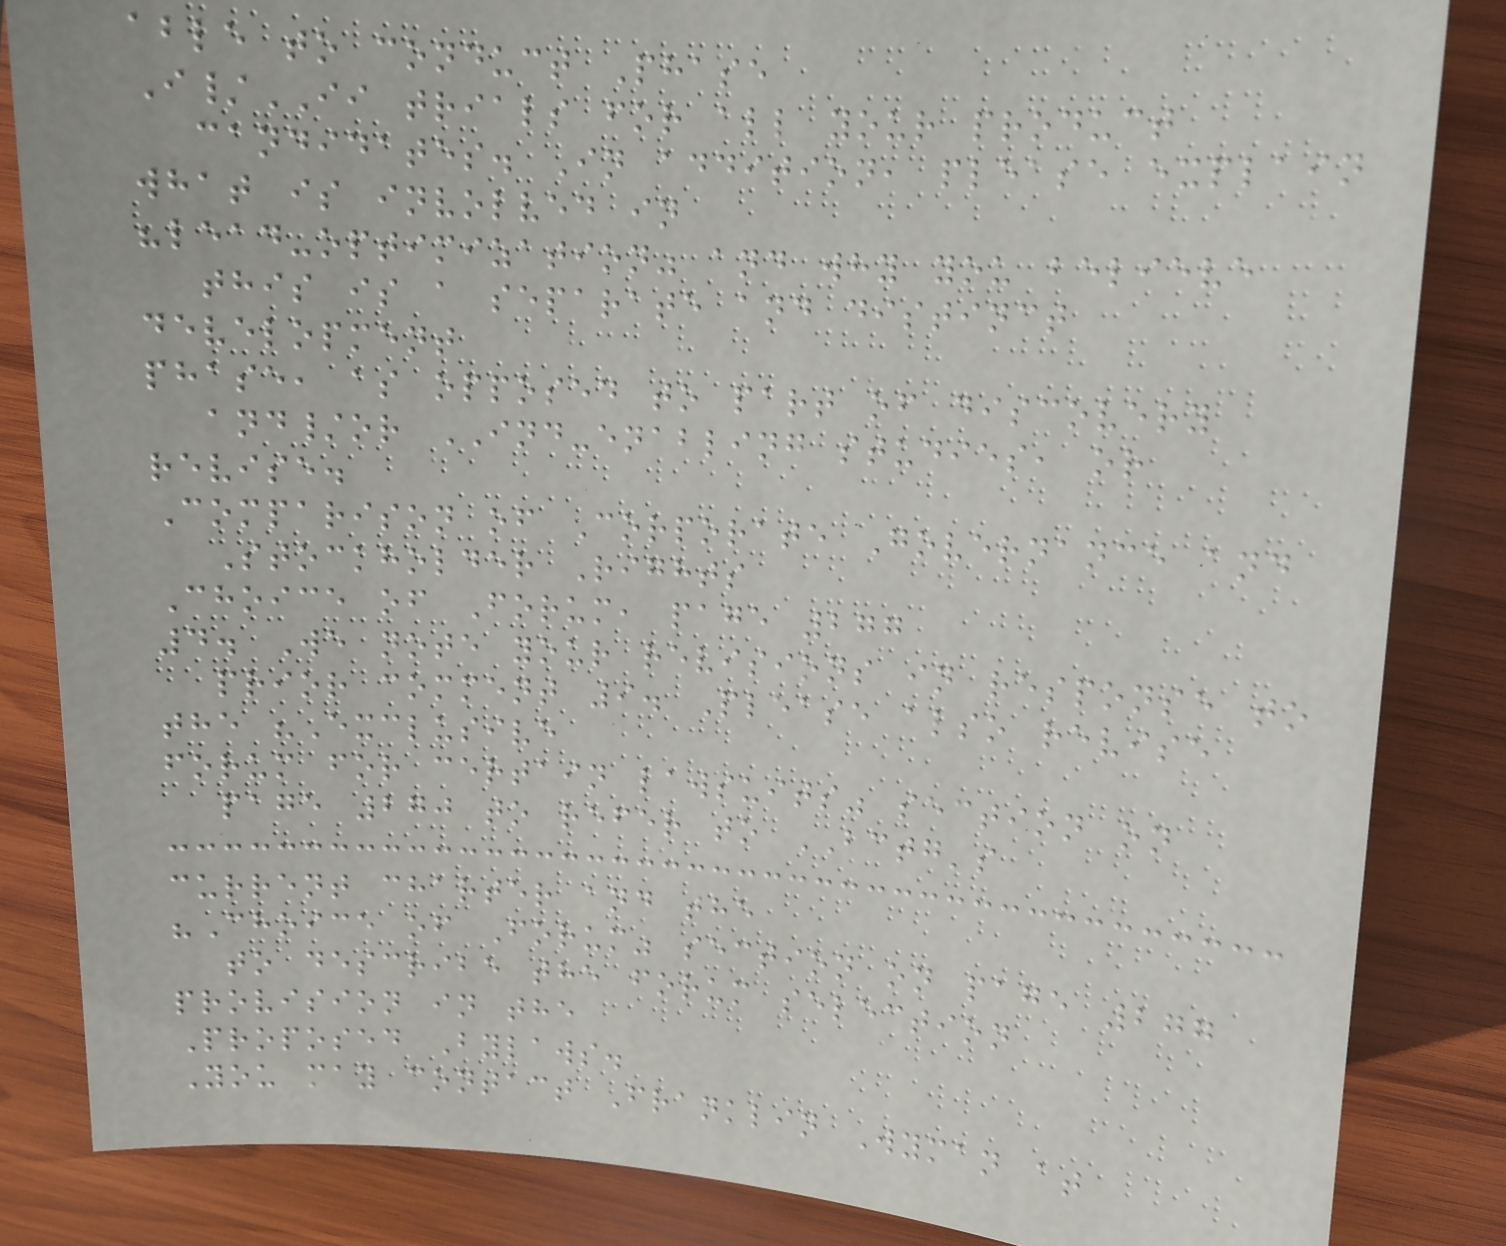able to conduct Phase
I/II trials for all your product
candidates. In addition, please explain
what is involved in
"lead-optimization" and why you believe
this is a separate and distinct
development
phase, as opposed to part of discovery
and/or IND-enabling studies, or
revise.
Comparison of Corporate Governance and
Stockholder Rights
Choice of Forum, page 277
4. We note your revisions in response to
prior comment 9. Please also revise
the "Exclusive
forum for certain lawsuits" section on
page 270 to refer to BCTG's
current charter and the
"Choice of Forum" section on page 277
to describe the forum selection
provision in the
Proposed Bylaws.
You may contact Franklin Wyman at
